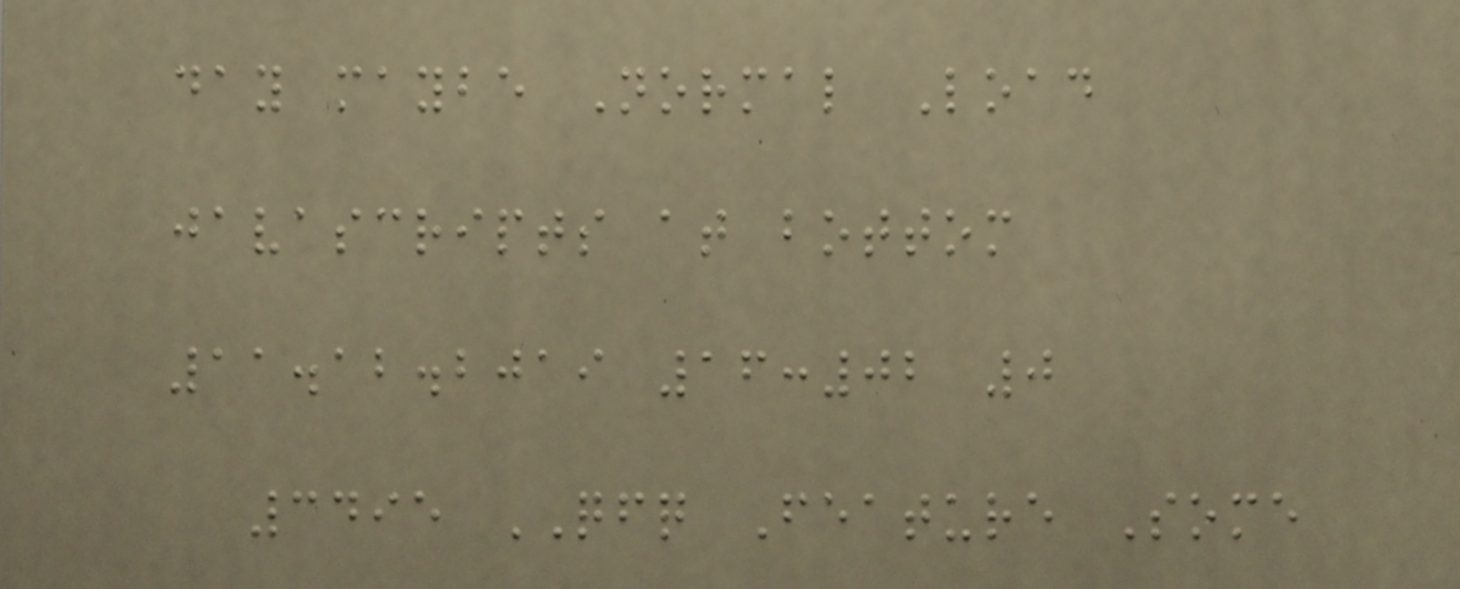day maybe Normal Load
javascripts at bottom
11.12.2019 16:02 0
3495 QFQ Feature Some
